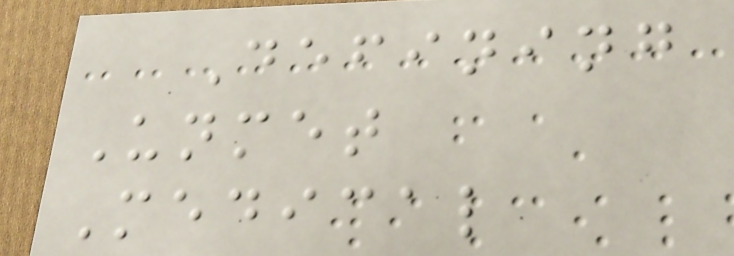Defining
Unmet
Medical
